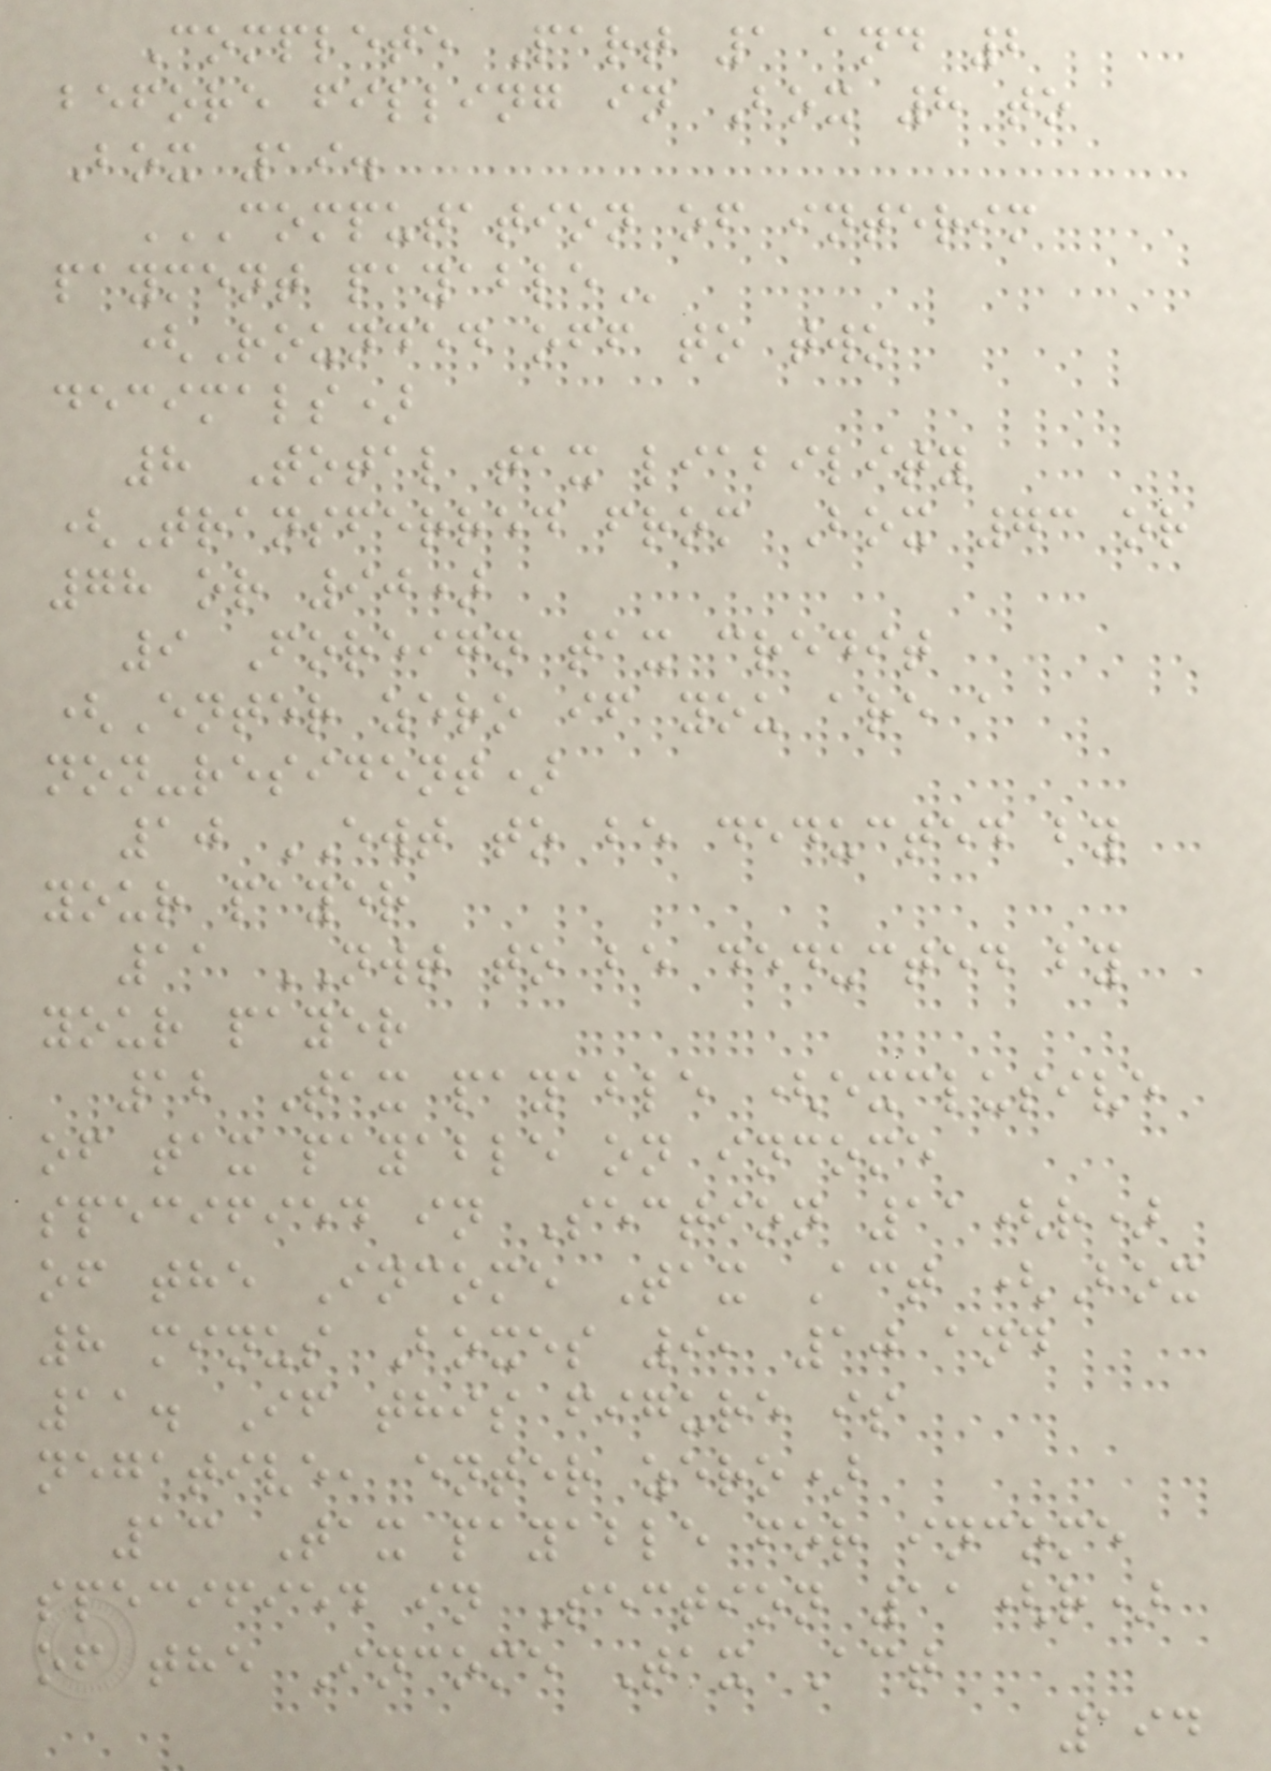Complete Part 1 and 2
before filling in Box 8 to
Box 19.
COMPUTATION OF INTERIM
PAYMENT PAYABLE
(Rounded off to two
decimals)
8 Total tax liability
(Transferred from Box 73 or
78 or 90)
9 Foreign tax credit
(Enter zero if you are a
non-resident)
10 EWT to be deducted by
your payer
11 NWT to be deducted by
your payer
12 Tax payable (exclusive
of tax payable on income
specified in Section 11(r)
of the Income Tax Act (Box
8 minus Boxes 9, 10 and
11. If this figure is
negative, enter zero)
13 Tax payable for income
specified in Section 11(r)
of the Income Tax Act
194
